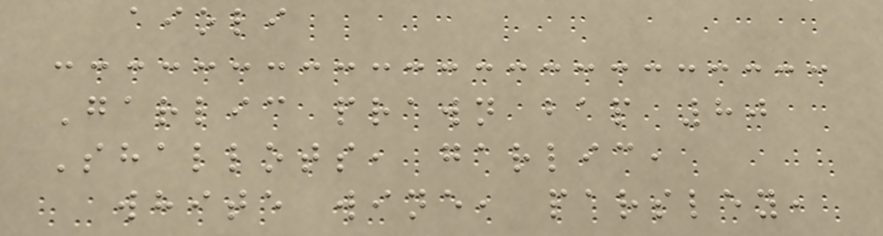aioli
Garlic prawn bap 80
Shallots, garlic,
white wine, parsley,
